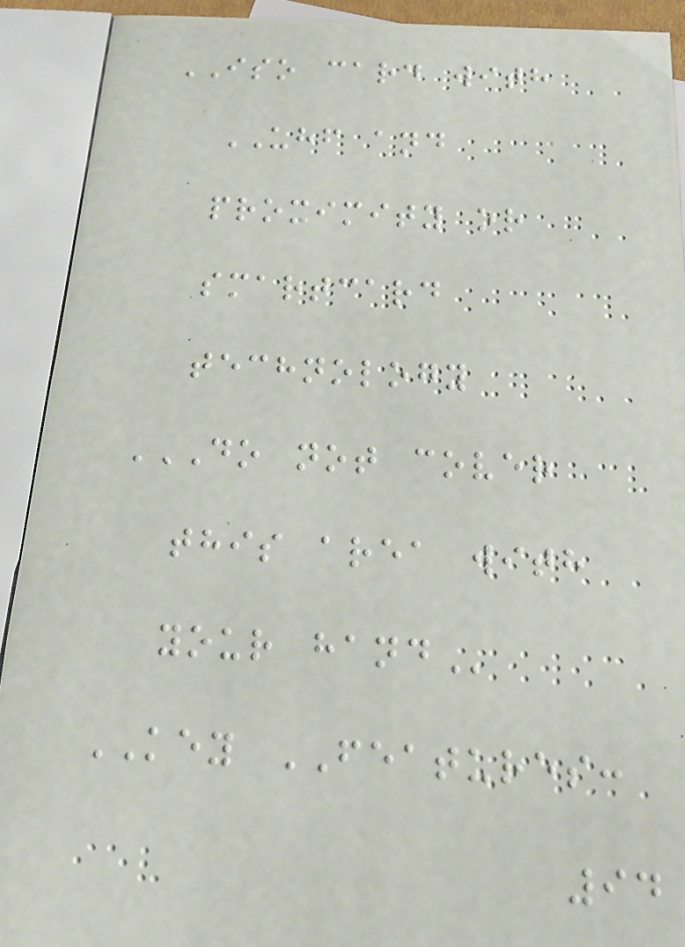ISO card with
UHF and
proximity or
smartcard
technology
DO NOT COVER
THIS AREA WITH
YOUR HAND
KEY FEATURES:
94
